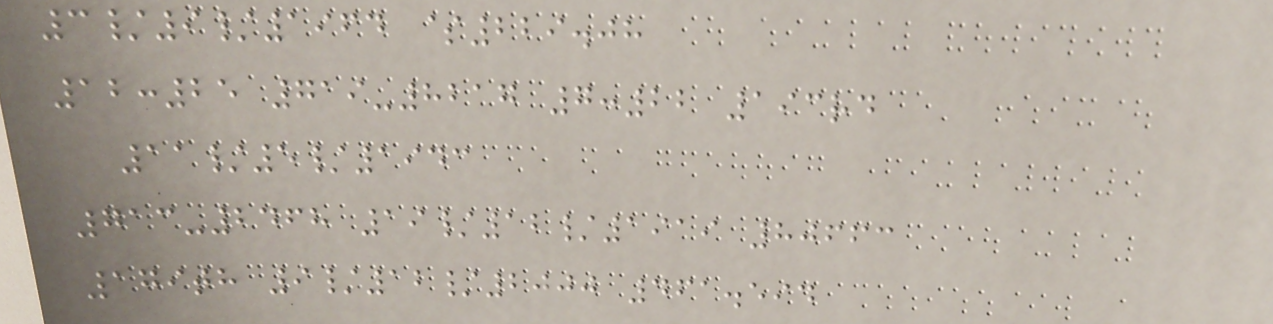3/9/1964 $229.08
12:25 719-8217 7:22 193rd
11/5/1943
713-2468 19/12/1919 80663
179th 9/12/2000 461.594
